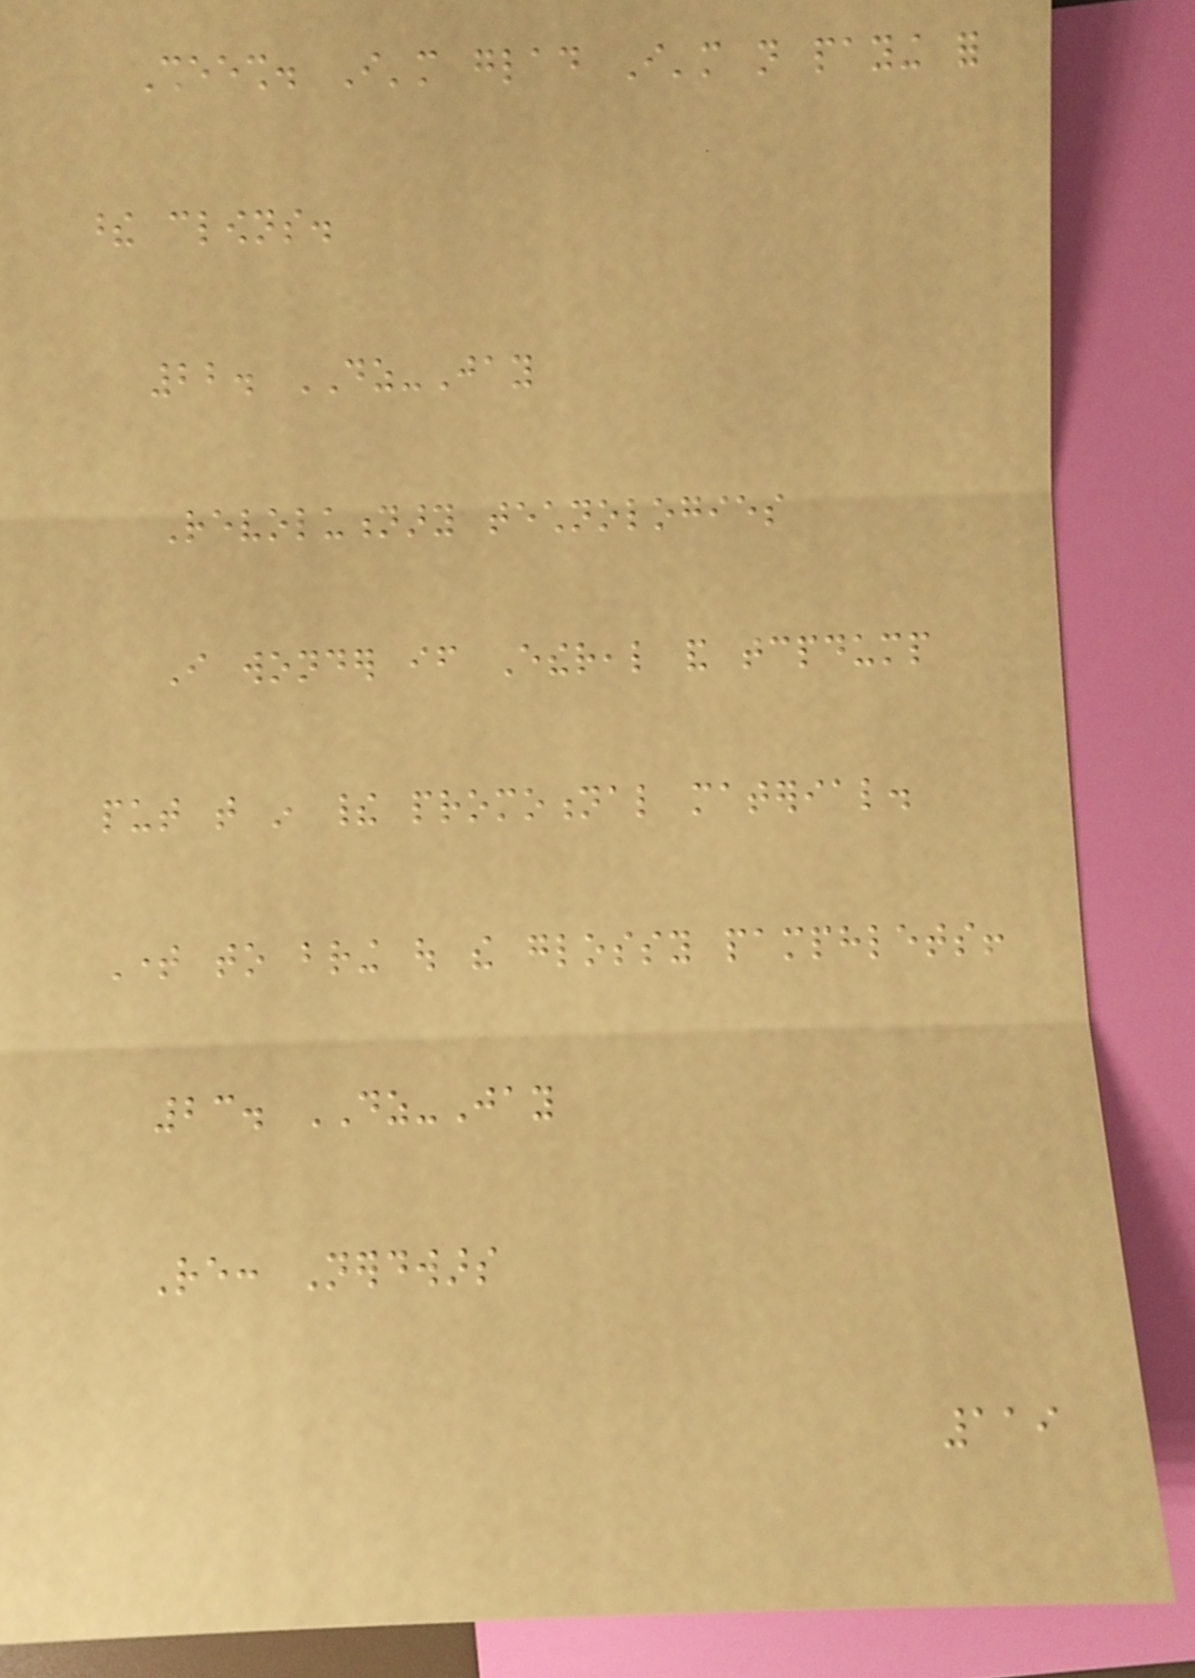Sheesh. I'm glad I'm not paying for
these clowns.
22. DZ-Jay
Revolutionary technologies
I wonder if Ethereal and tcpdump
put that in their promotional material.
Time to bring out the glossy pamphlets!
23. DZ-Jay
Re: Nerdwars
119
